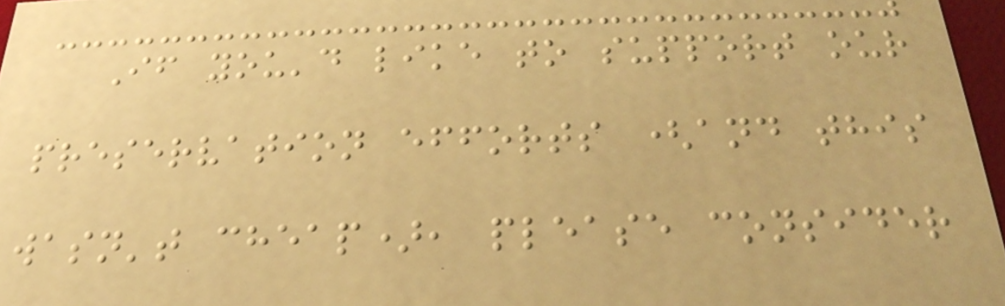If you'd like to support our
preservation efforts (and this
wasn't cheap), please consider
